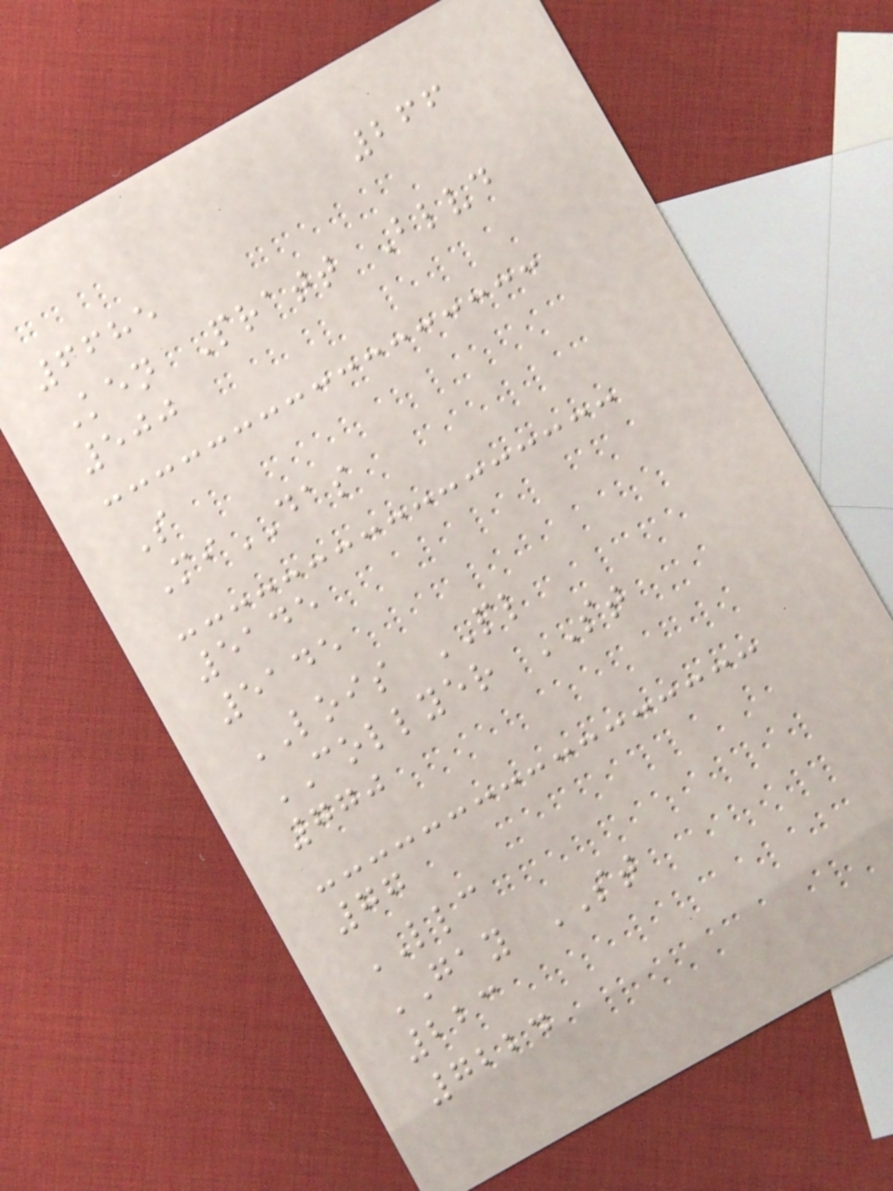266
6685
Ken Pratt Blvd
500
S
MiDAS
5145
5145
LOIS PL
COLLYER ST
770
77
LLC
GAY ST
223
7224
